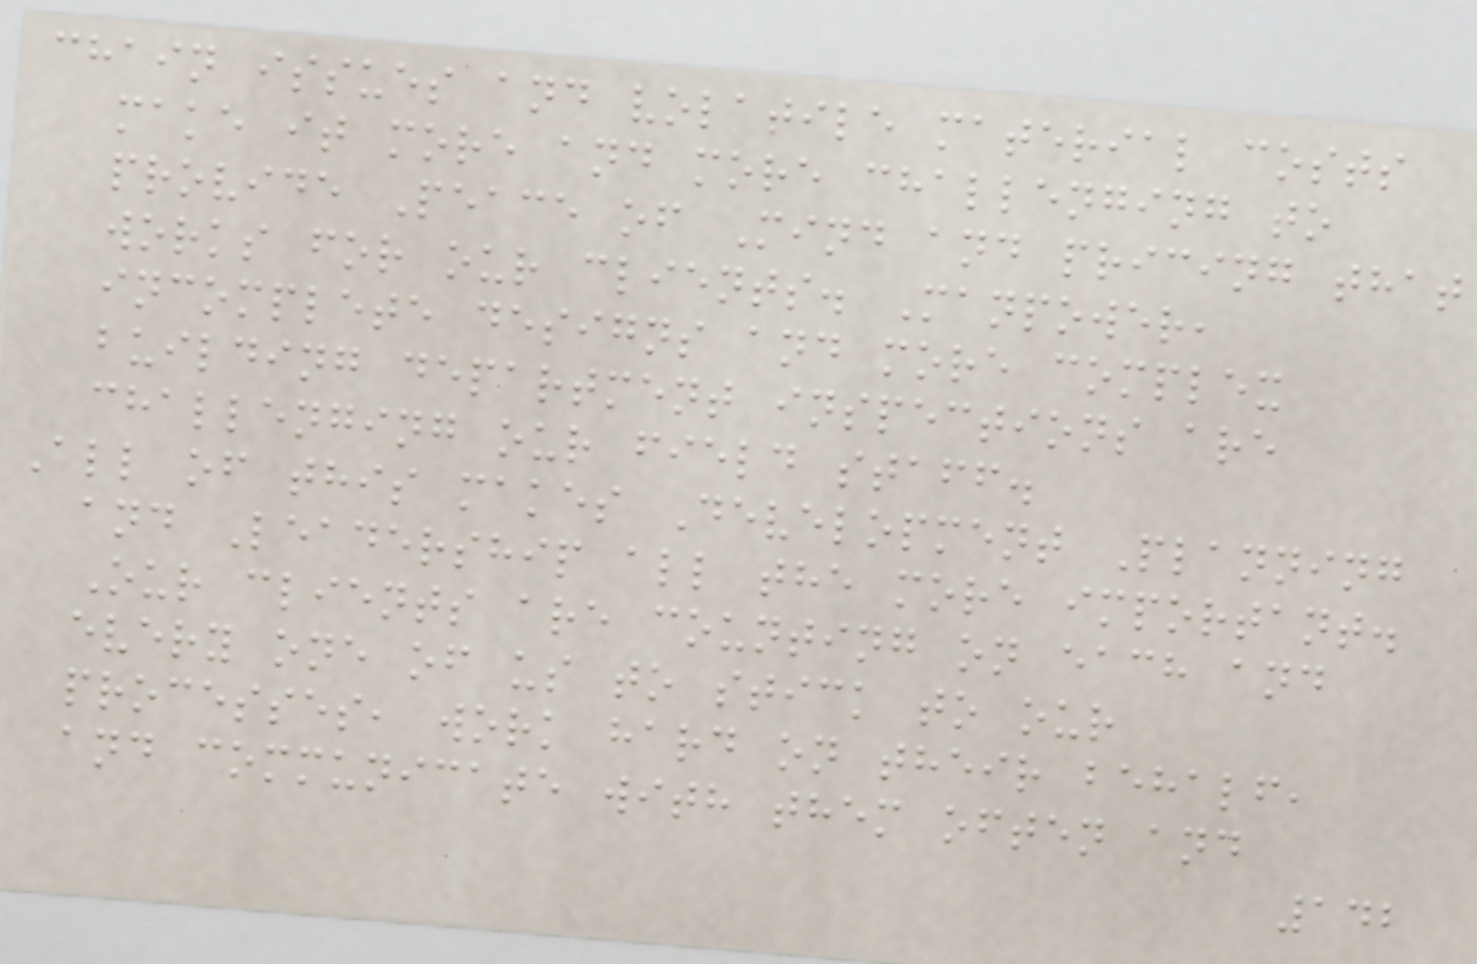chain issues and volatile material costs
make it more and more challenging to
provide Peace of Mind and pricing that
works for our clients. Manpower,
incomplete designs and more complex
building department inspections are
challenging our field staff.
All of this makes Development Planning
and Leadership all the more important.
Our clients are counting on each and
every one of us to stick to our
processes, work hard on their behalf,
and communicate with them often and
142
